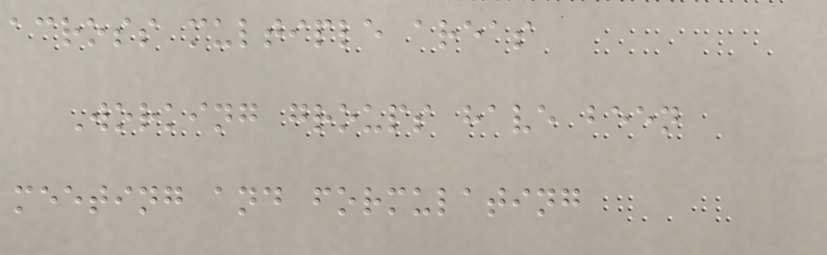across multiple areas
Working groups have been
meeting and formulating
